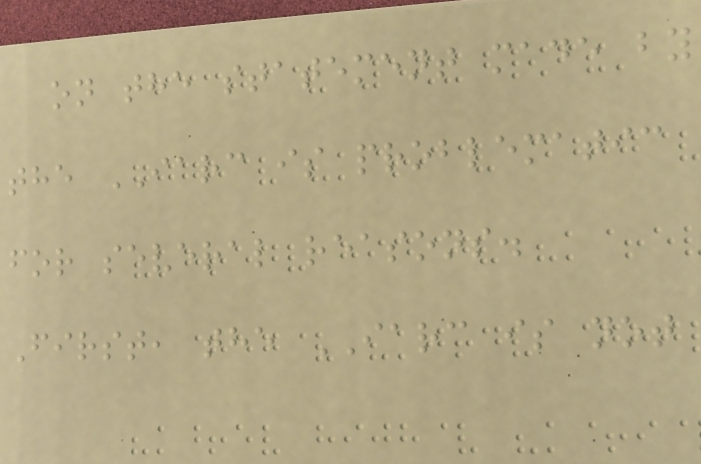on the statement made by
the IARC is problematic
for several reasons.
First, the IARC is not
